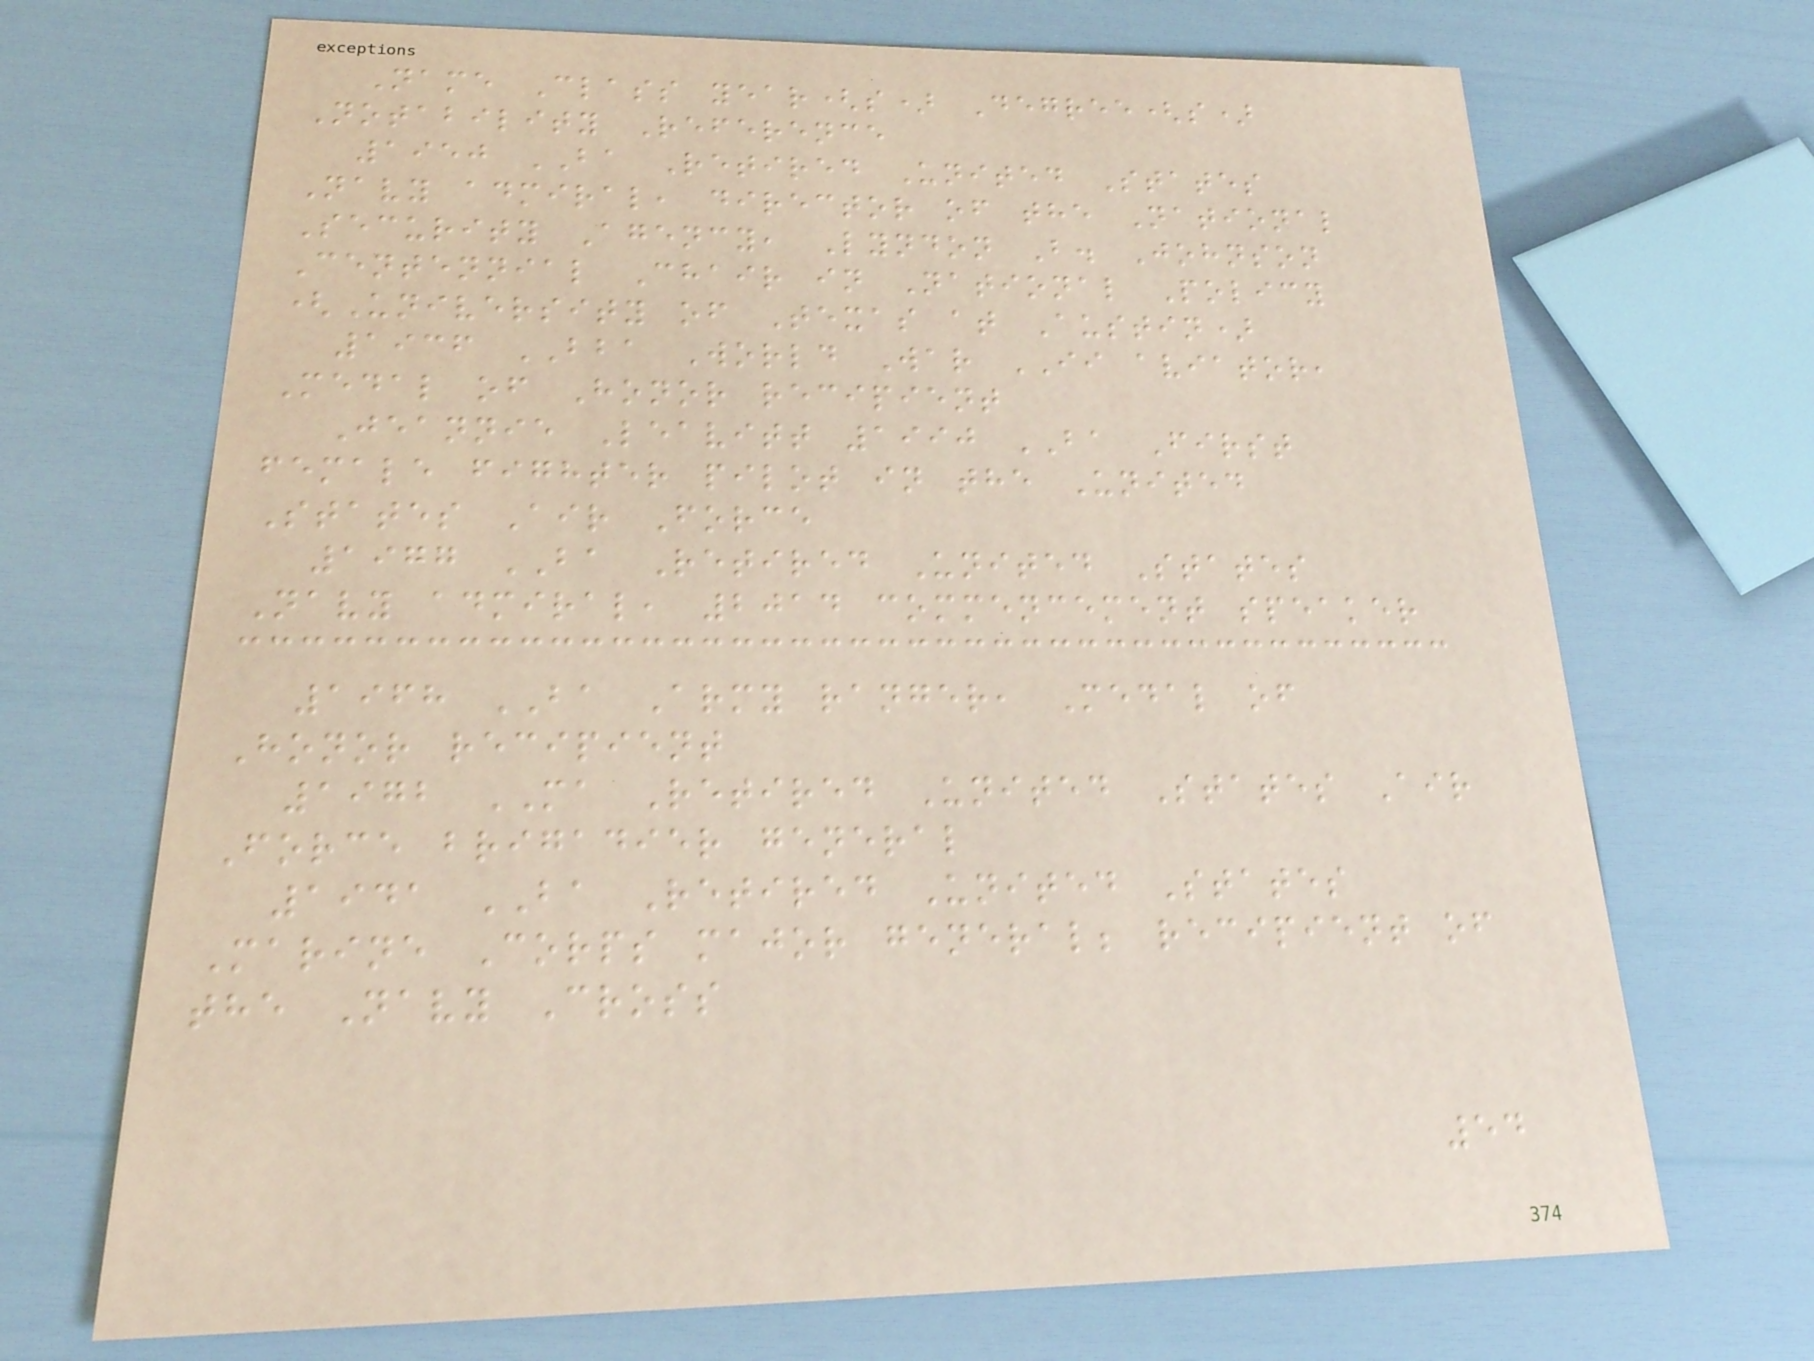Name Class year(s) Degree(s)
Notability Reference
1950 BA Retired United States
Navy admiral, director of the National
Security Agency, Lyndon B. Johnson
Centennial Chair in National Policy
(University of Texas at Austin)
1936 BBA World War II aviator,
Medal of Honor recipient
Jeannie Leavitt 1990 BA First
female fighter pilot in the United
States Air Force
1977 BA Retired United States
Navy admiral, 2014 commencement speaker
1968 BA Army ranger, Medal of
Honor recipient
1972 MA Retired United States Air
Force brigadier general
1941 BA Retired United States
Marine Corps major general; recipient of
the Navy Cross
54
